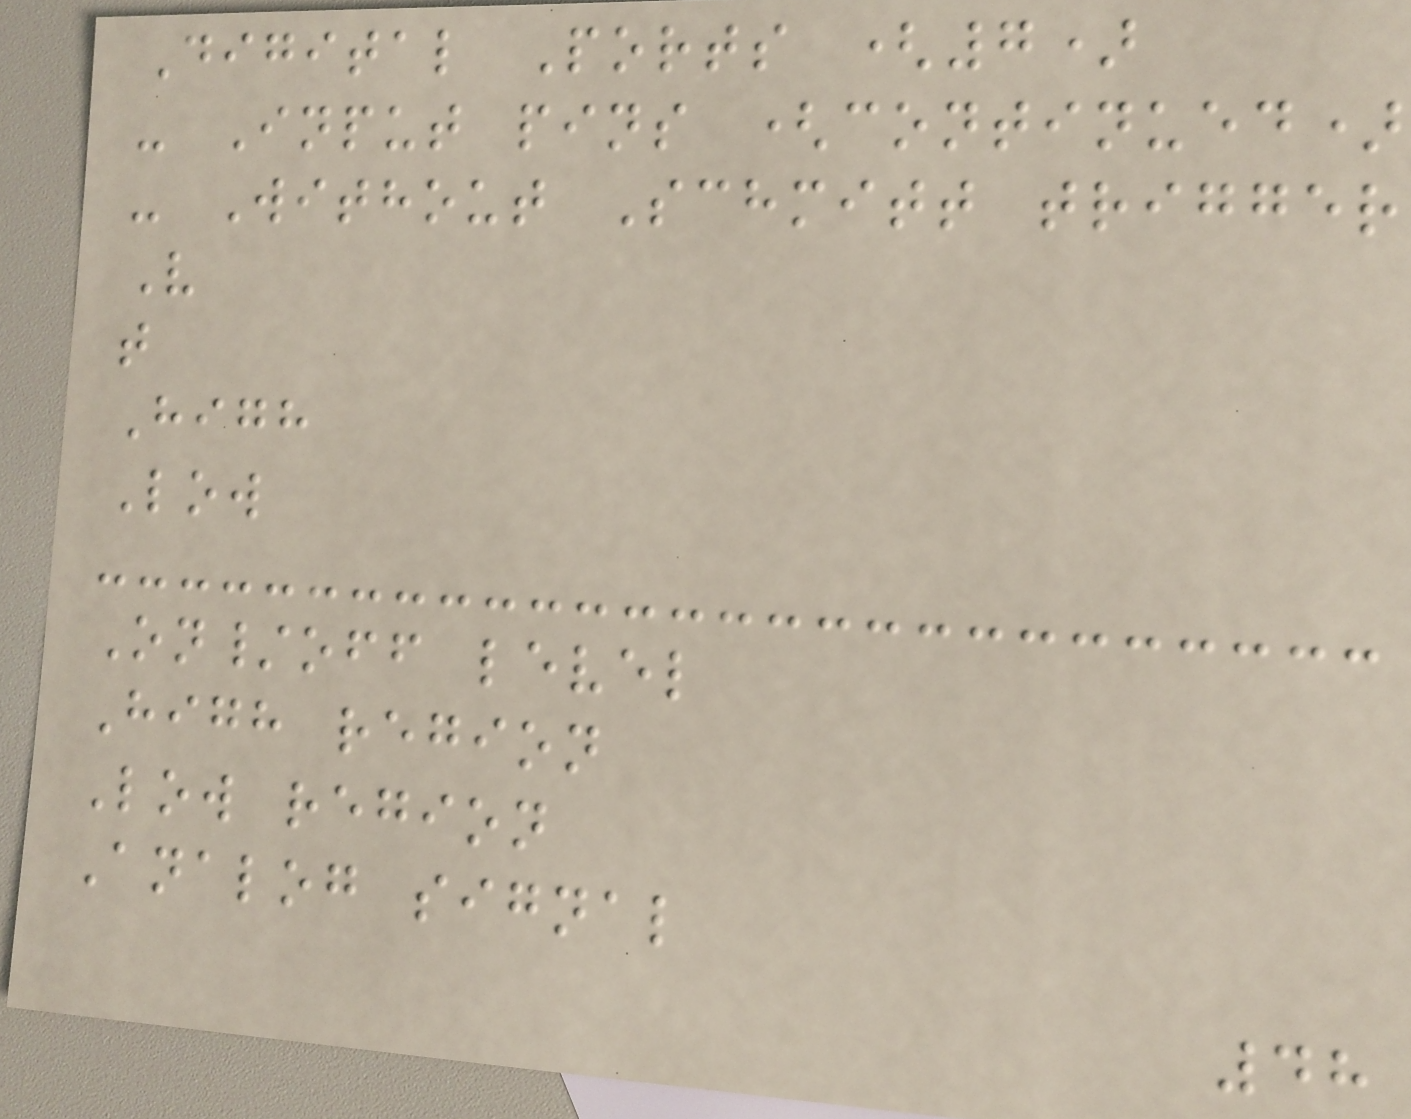Digital Ports (7)
- Input pins (continued)
- Without Schmitt trigger
V
t
High
Low
On/off level
High region
Low region
Analog signal
48
